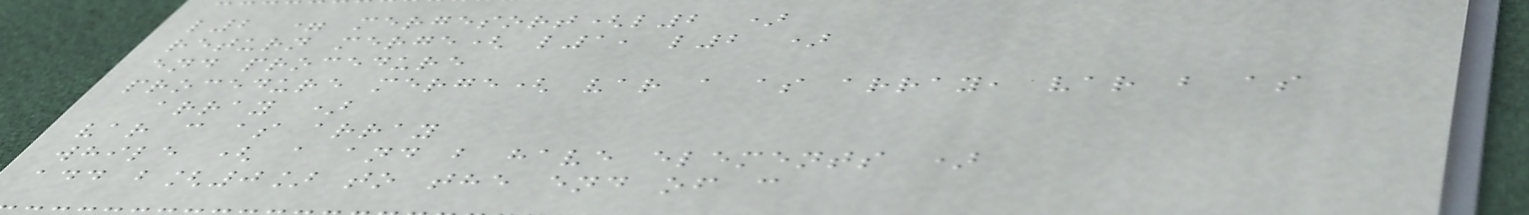l2 = mergesort(l2 )
return merge( l1, l2 )
end procedure
procedure merge( var a as array, var b as
array )
var c as array
while ( a and b have elements )
add b[0] to the end of c
